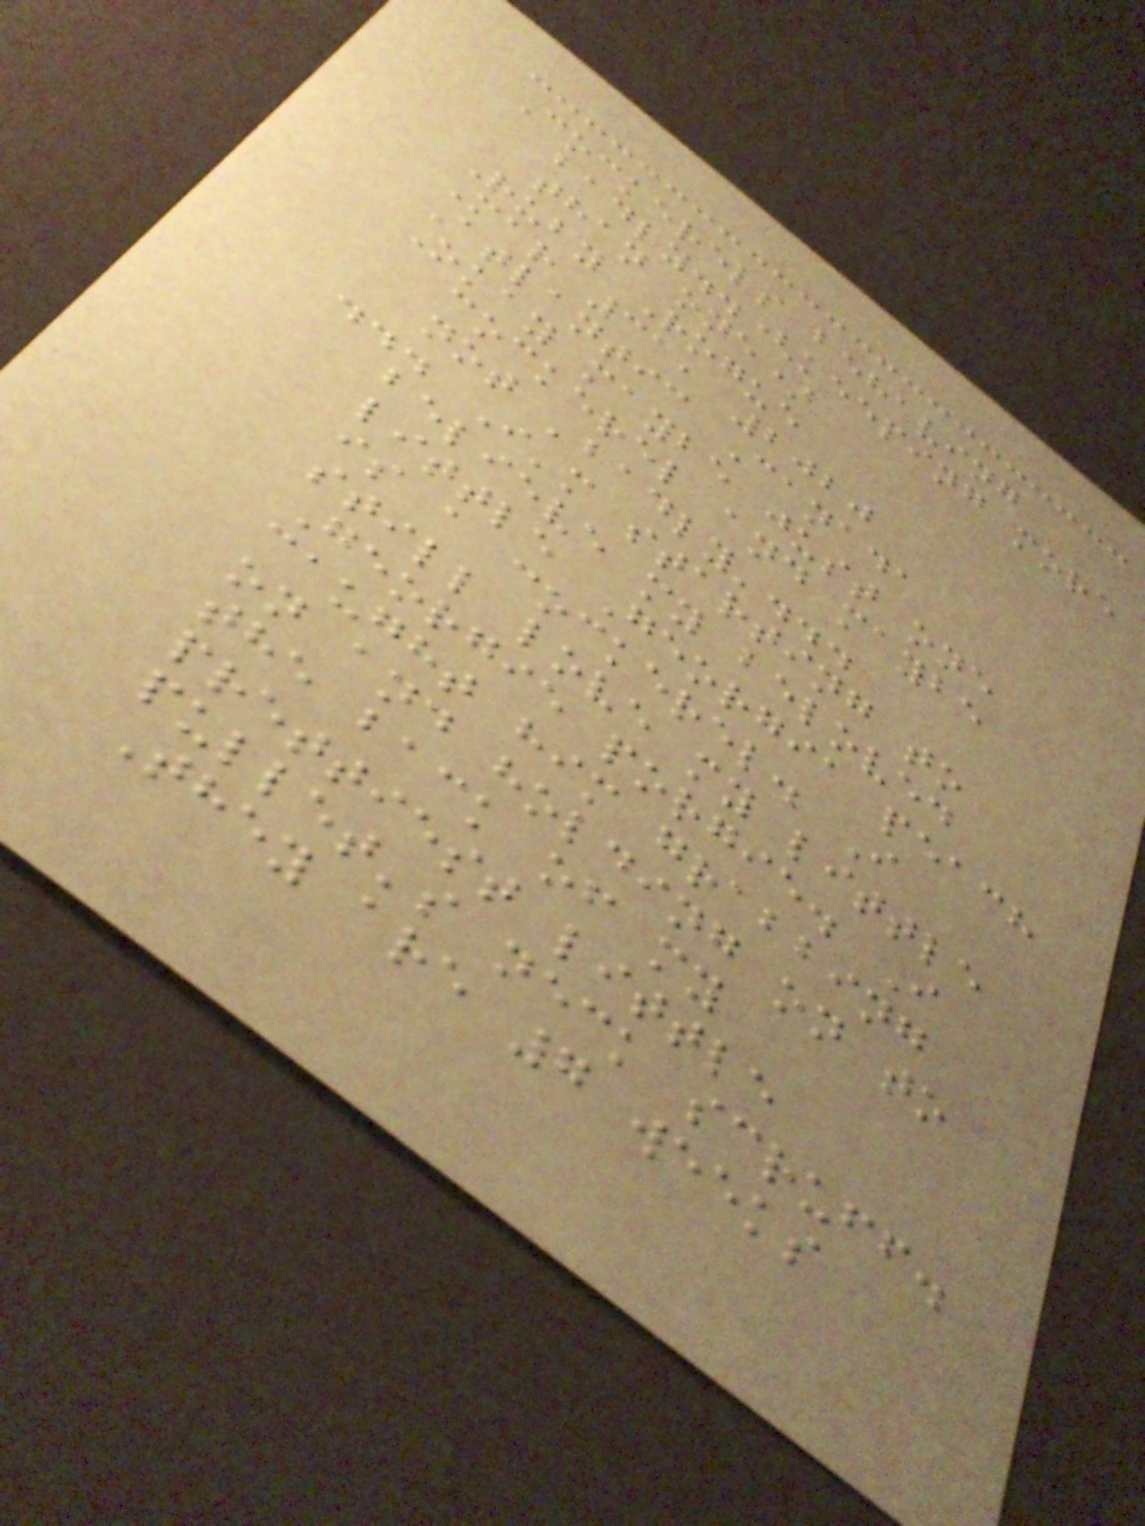Cockerels behaving
badly..(keeping more
than one)
Ruby Rogue
Mar 31, 2020
Atlantic Canada
Okay maybe just one
cockerel and maybe
not 'badly'...
... I'm starting to
believe my beloved
little Georgia peach
is a cockerel. I
still love my little
Georgie porgie. I
caught him grabbing
on and holding on to
the back of my
prettiest little
pullet's neck scruff.
They are 7 weeks
